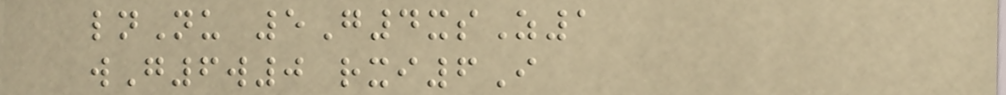lnNu 5G4xsZ1
wG6w0 rxi6I
